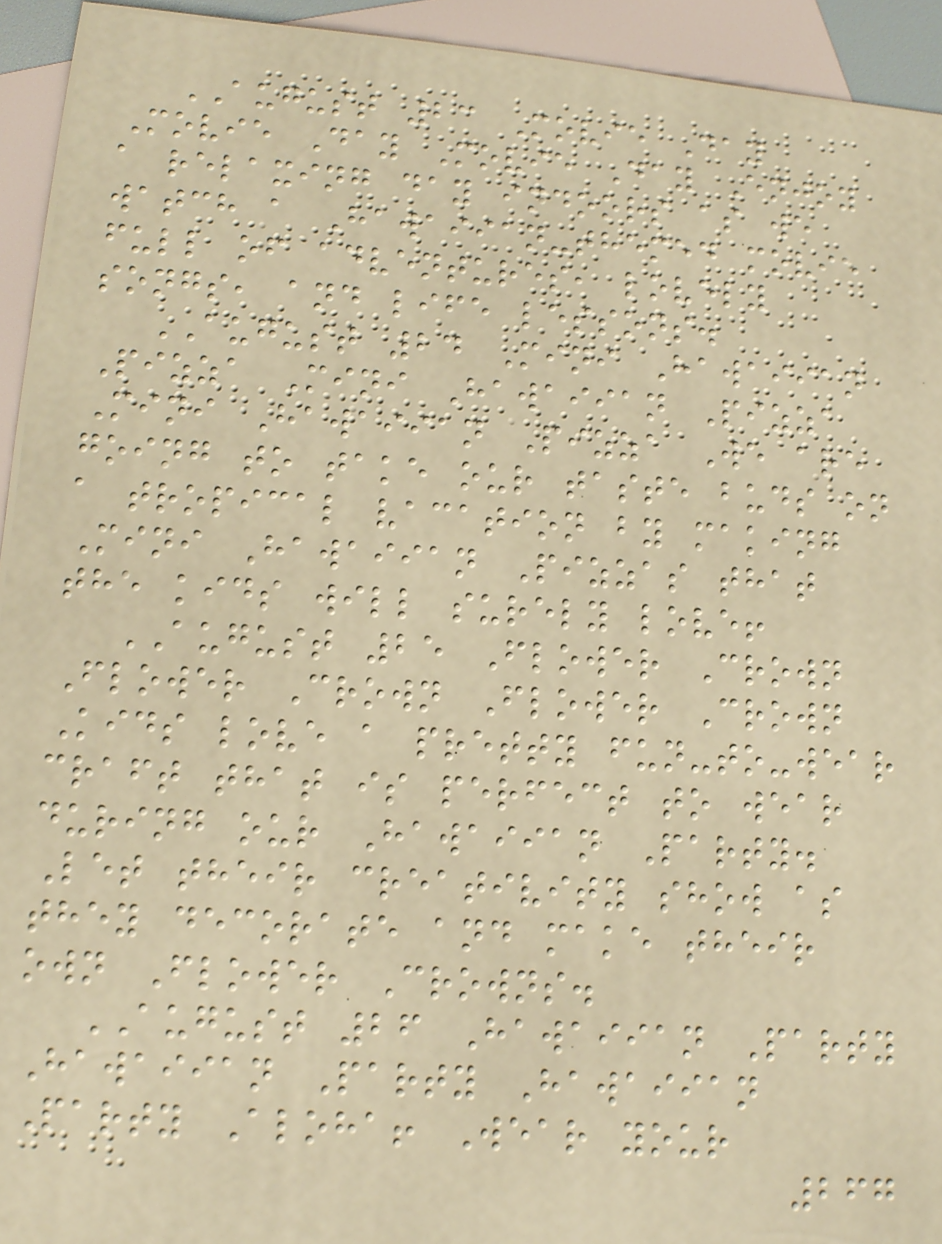AUGUST 23 Movie Day
Movie Day Movie Day Enjoy
a relaxing day indoors as we
watch a Hawaiian-themed movie
full of adventures, lovely
songs, and life lessons.
AUGUST 24 Mini Hawaiian
Pizza Mini Hawaiian Pizza
Mini Hawaiian Pizza We are
going to take our taste buds on
a tropical vacation by making
Mini Hawaiian Pizzas that
the kids will surely love!
AUGUST 25 Flower Crown
Flower Crown Flower Crown
Kids love a pretty fun-to-wear
craft that is perfect to wear
during our Hawaiian Party.
Let their creativity show as
they decorate and make their
own Flower Crowns.
AUGUST 26 Hawaiian Party
Hawaiian Party Hawaiian
Party Aloha! Wear your
267
